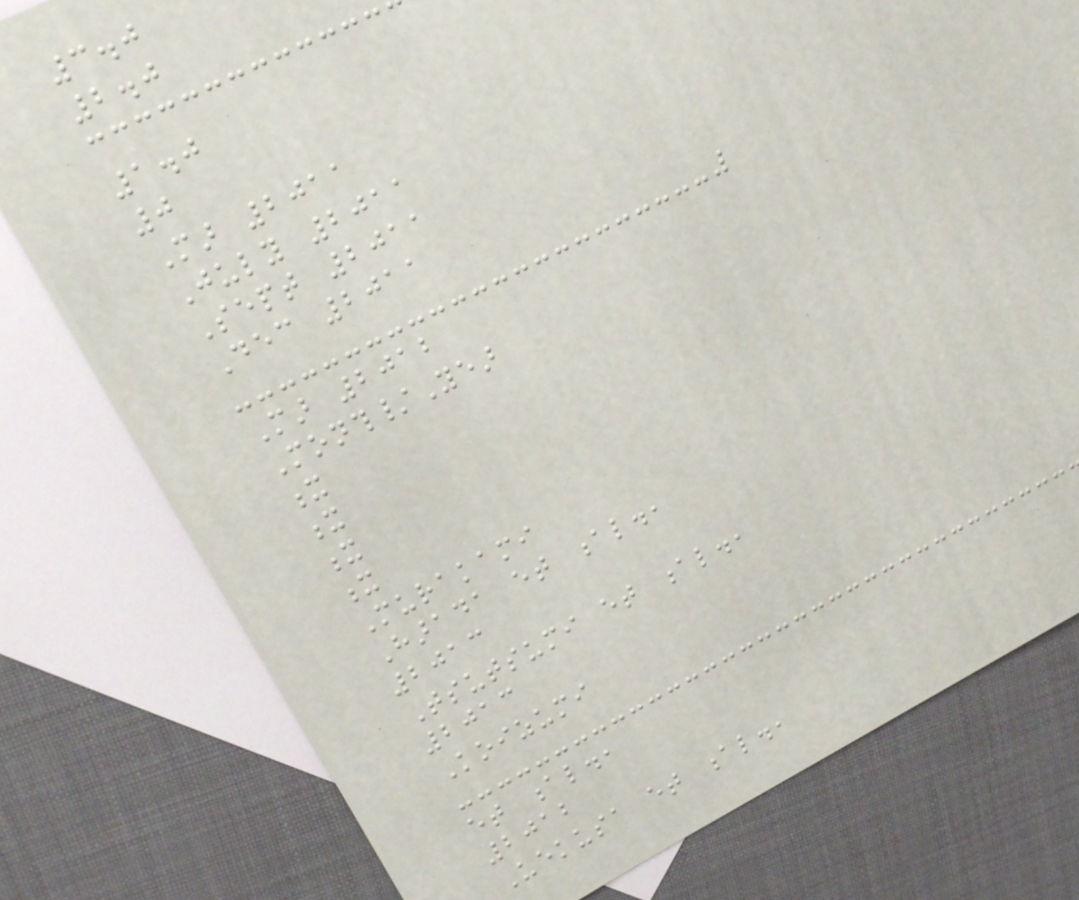3.0
2.0
1.0
0
Mar 2011
July 2011
Sept 2011
Dec 2011
Mar 2012
Month/Year
x
x
x
x
Murakami
Harada et al.,
2013
Tsutsumi et al.,
2013
Koizumi
et al.,
2012
Uekusa et al.,
